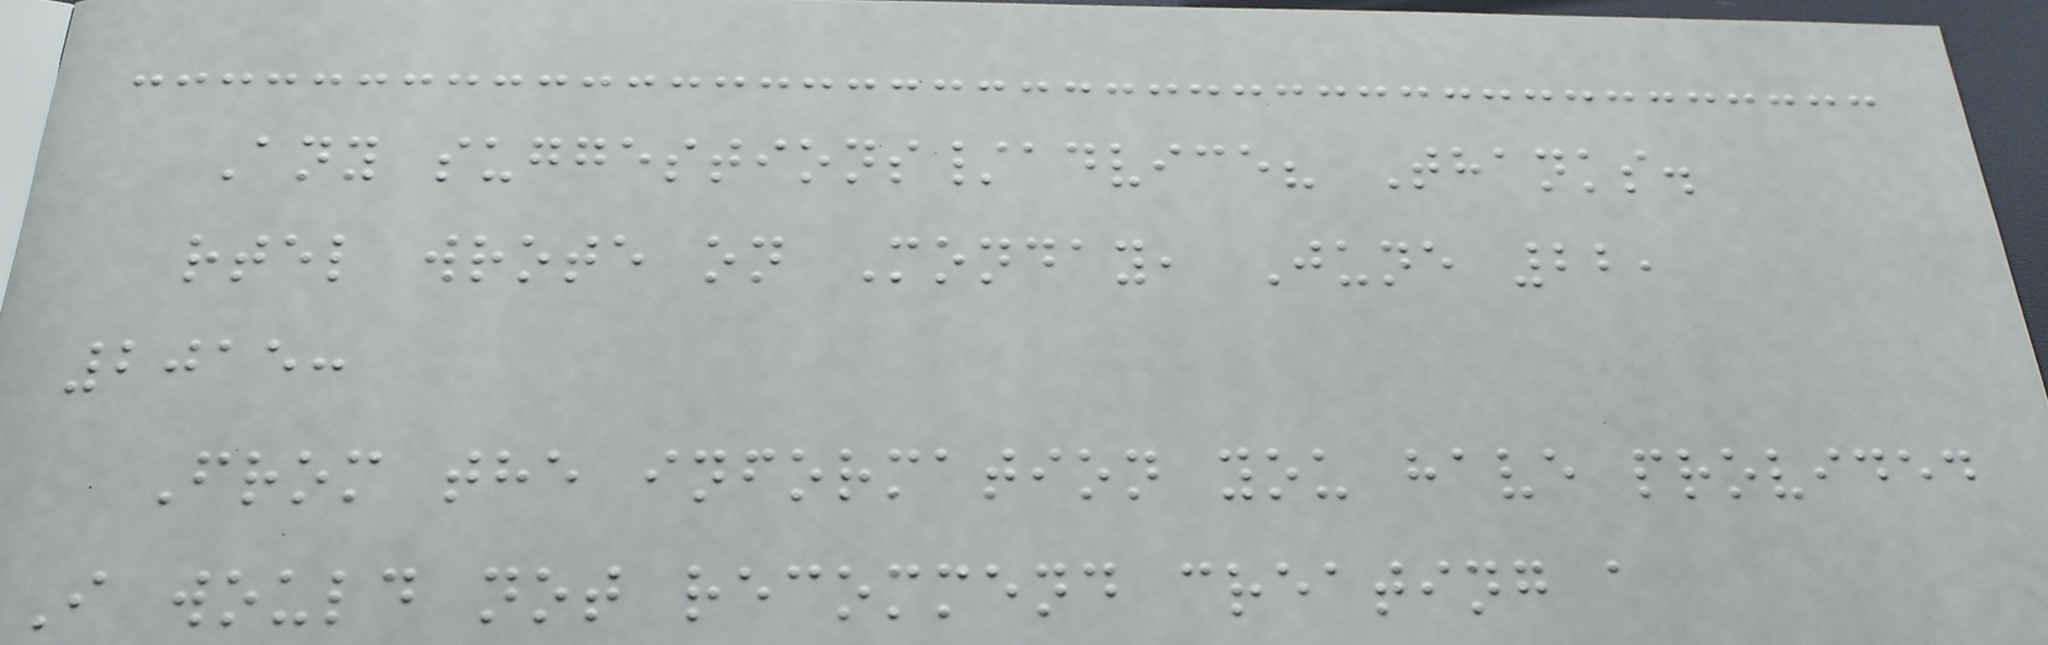Any suggestions/advice? Thanks.
rtel wrote on Monday, June 22,
2015:
From the information you have provided
I would not recommend creating a
